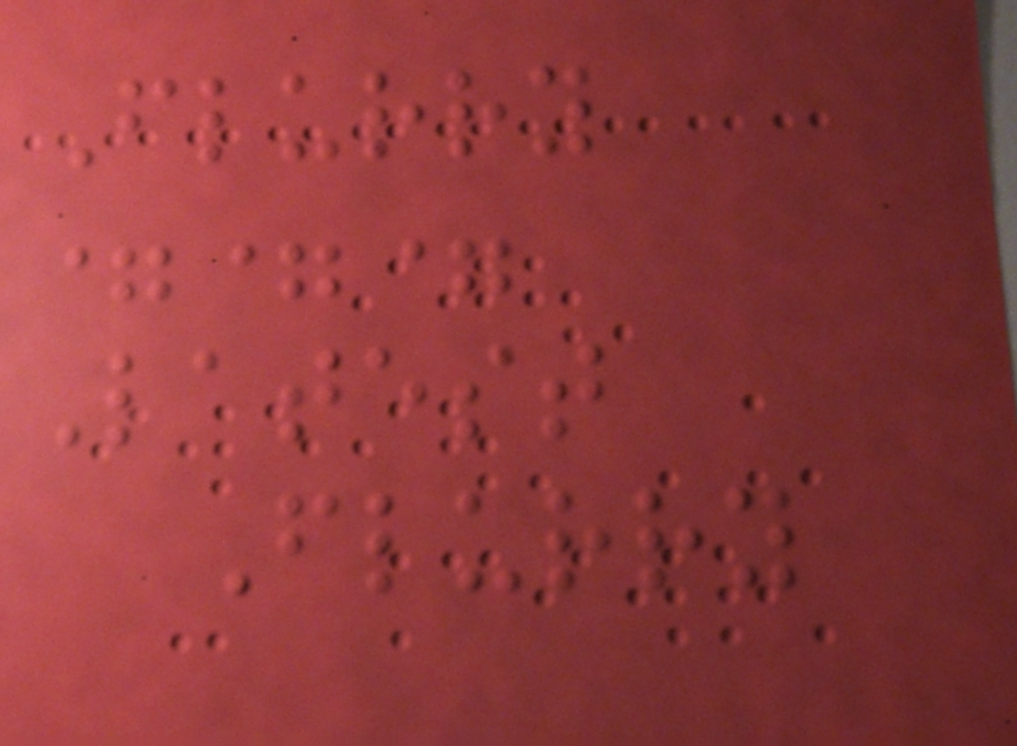Flurry
===
Latest
Flurry
